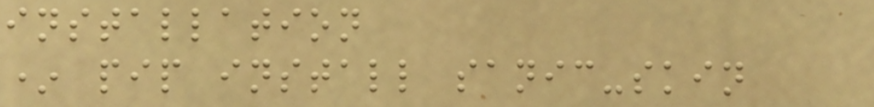installation
* pip install sanic-skin
